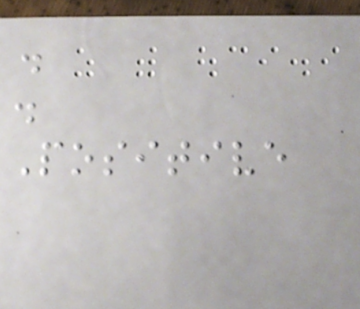.
.
Positive
